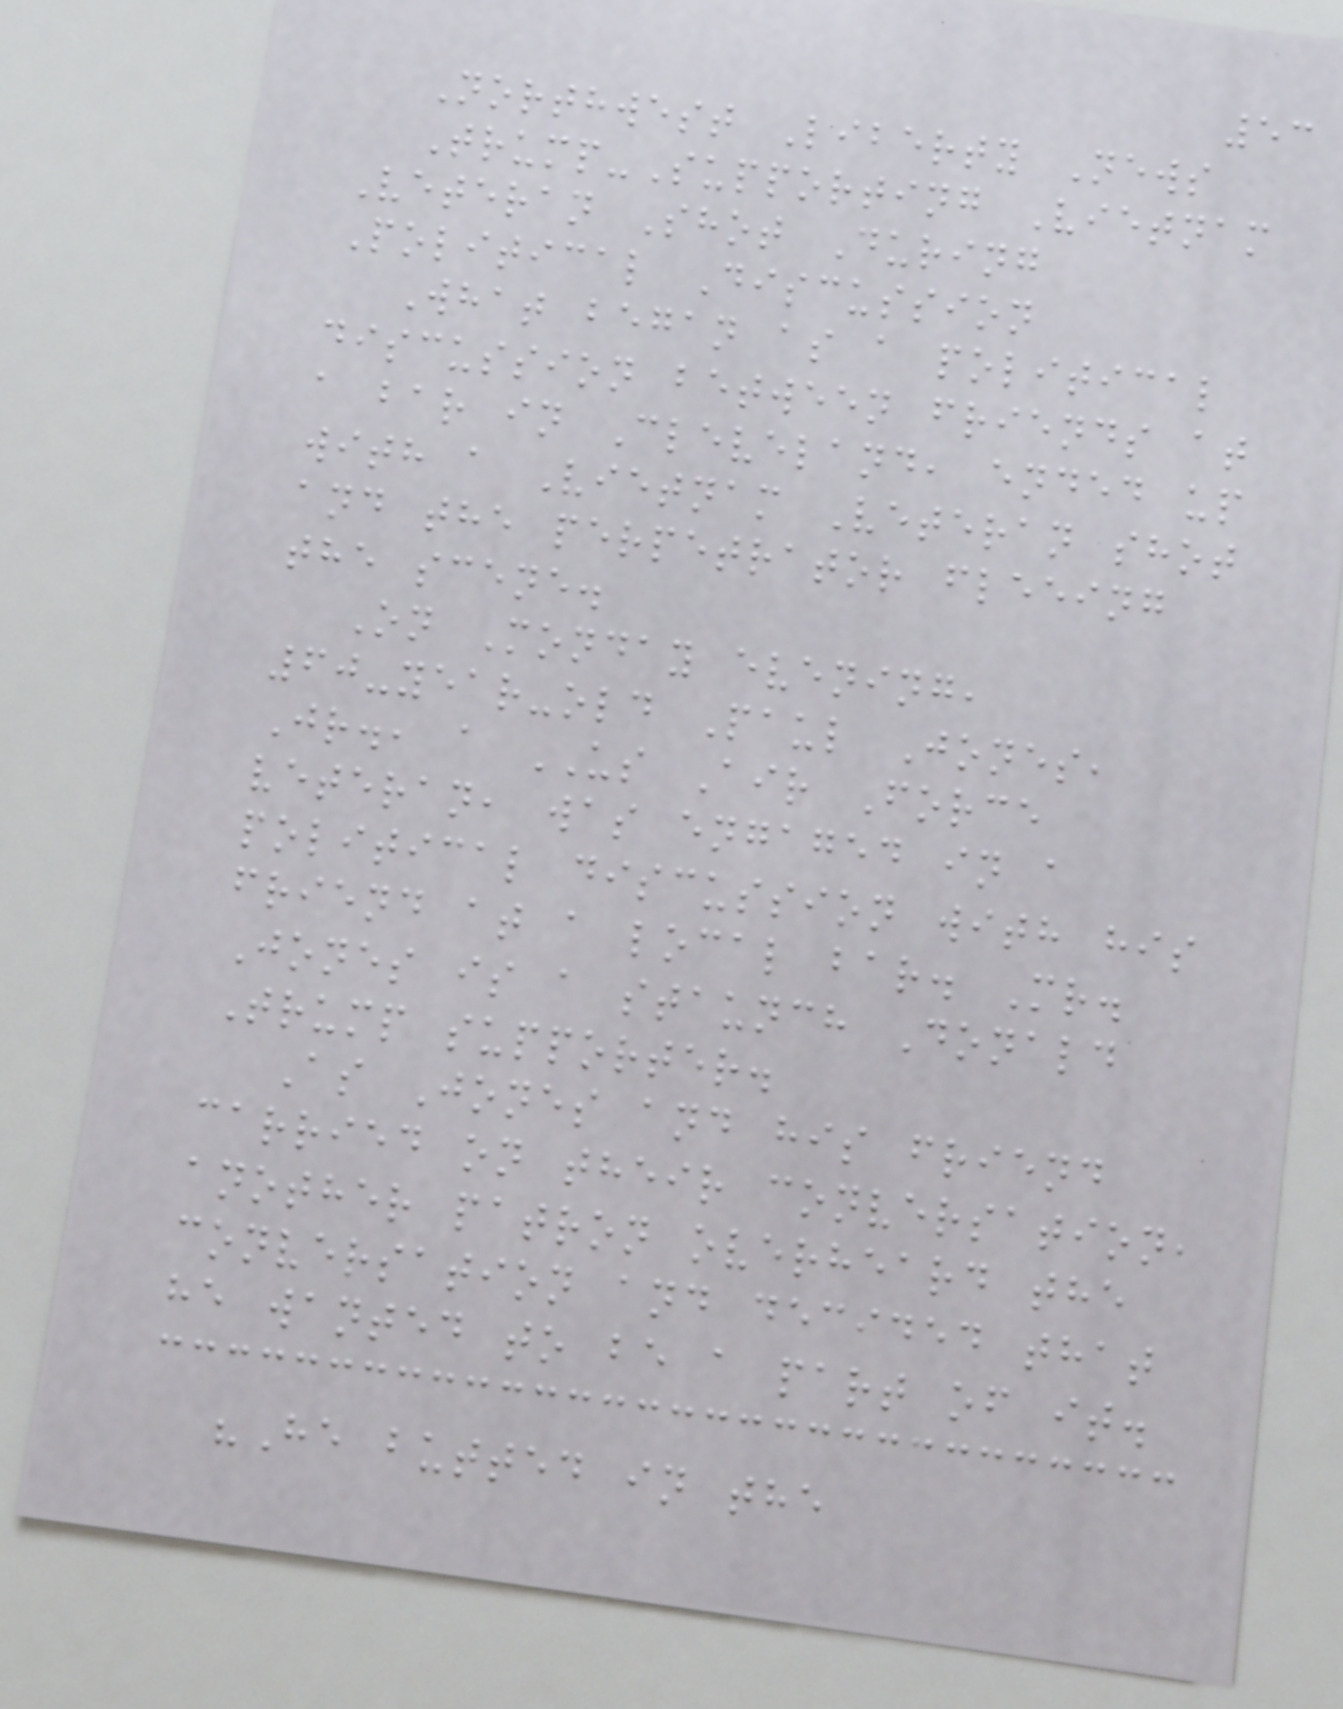53
Northwest Liberty News
Trump-Supporting Vietnam
Veteran Shot During
Political Discussion
What began as a political
discussion between friends at
a bar in Cleveland, ended up
with a Vietnam Veteran shot
and the perpetrator fleeing
the scene.
On Monday evening,
60-year-old Paul Jones,
Jr., a US Air Force
veteran, was engaged in a
political discussion with his
friend at a local bar. Mr.
Jones is a staunch Donald
Trump supporter.
As Jones and his friend
carried on their conversation,
another patron overheard the
conversation and decided that
he wanted to be a part of it.
"He butted in the
